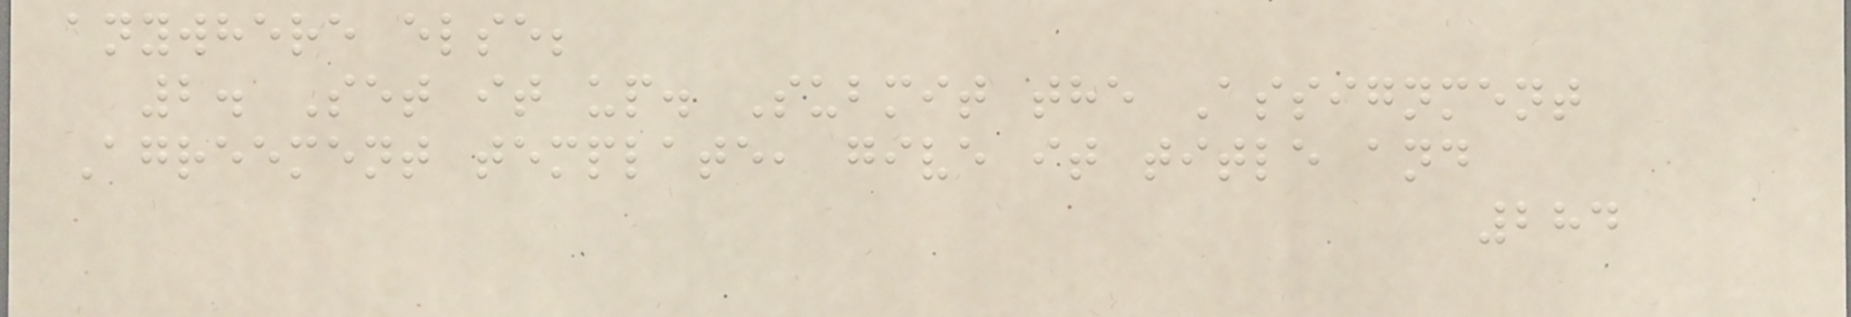anywhere else;
2. Set it up. Submit the Assignment
Agreement template, give it title and
284
